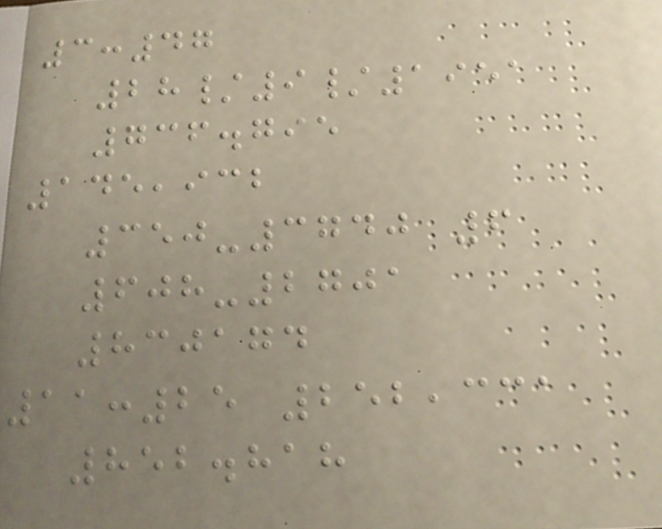3:47
28/9/1951
736.795
145,932
350-3740 6
608-2701
830174
11:25 252,331
852.818
